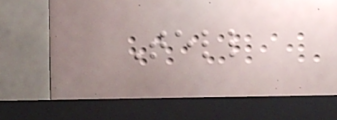Tell
